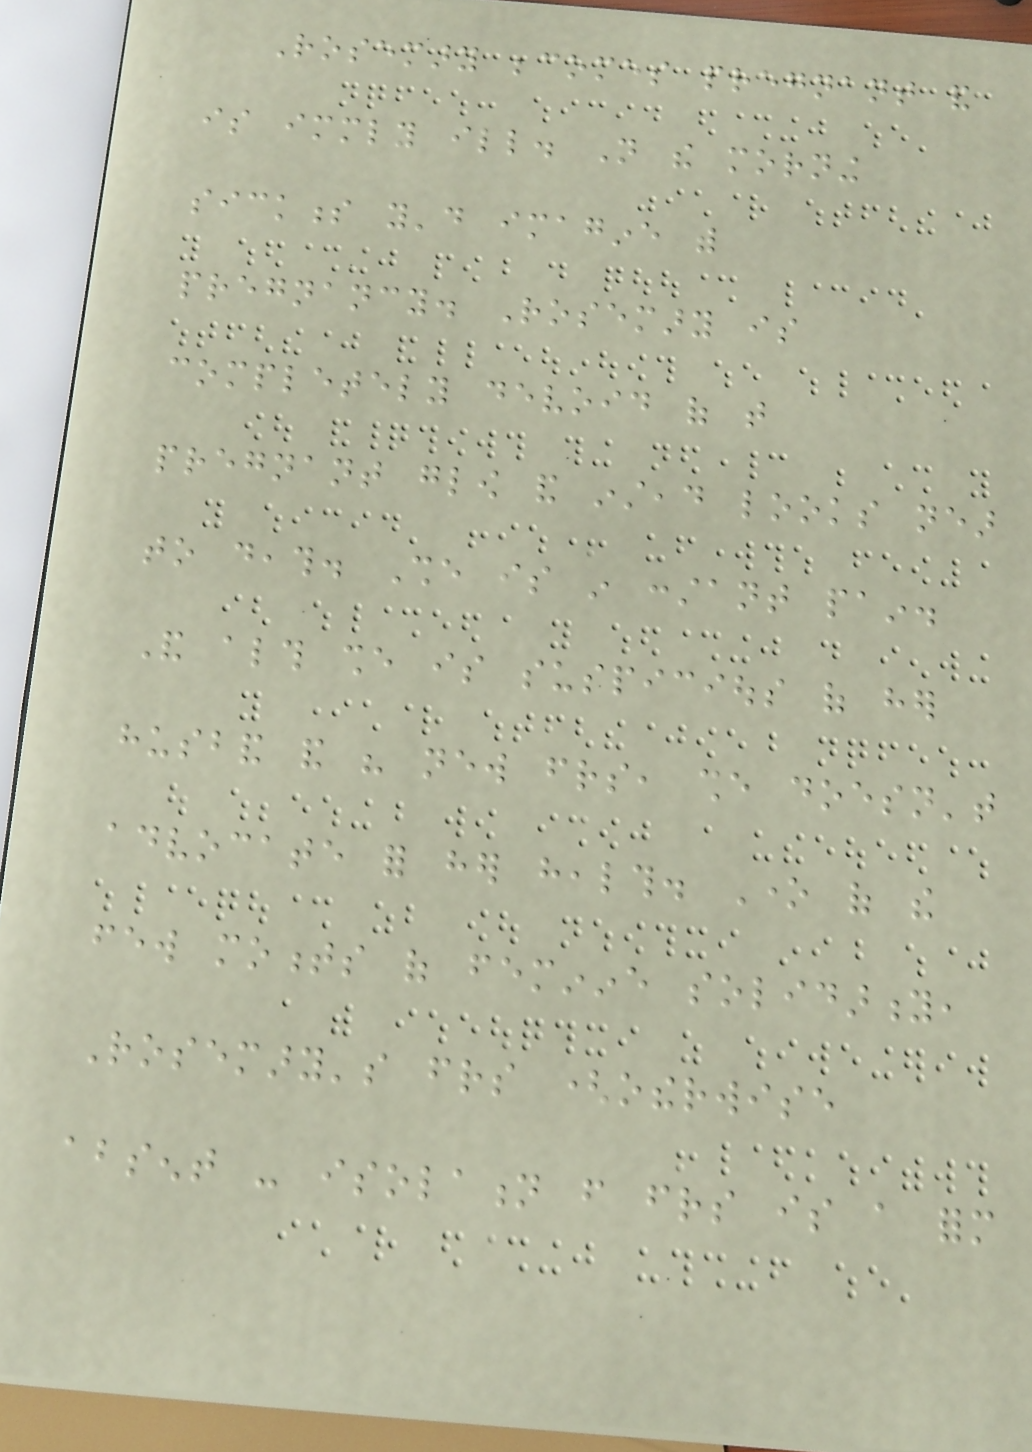Rosemary becomes pregnant and
is immediately ill. Not the morning
sickness you'd imagine with
pregnancy. Rosemary is
completely devoid of that
pregnant glow and instead looks near
to death. She is in constant pain.
And although she is suspicious of her
husband and his new friends, she doesn't
advocate for her health. One of the
few moments of feminine solidarity,
Rosemary's friends (otherwise
absent - isolation from friends is a form
